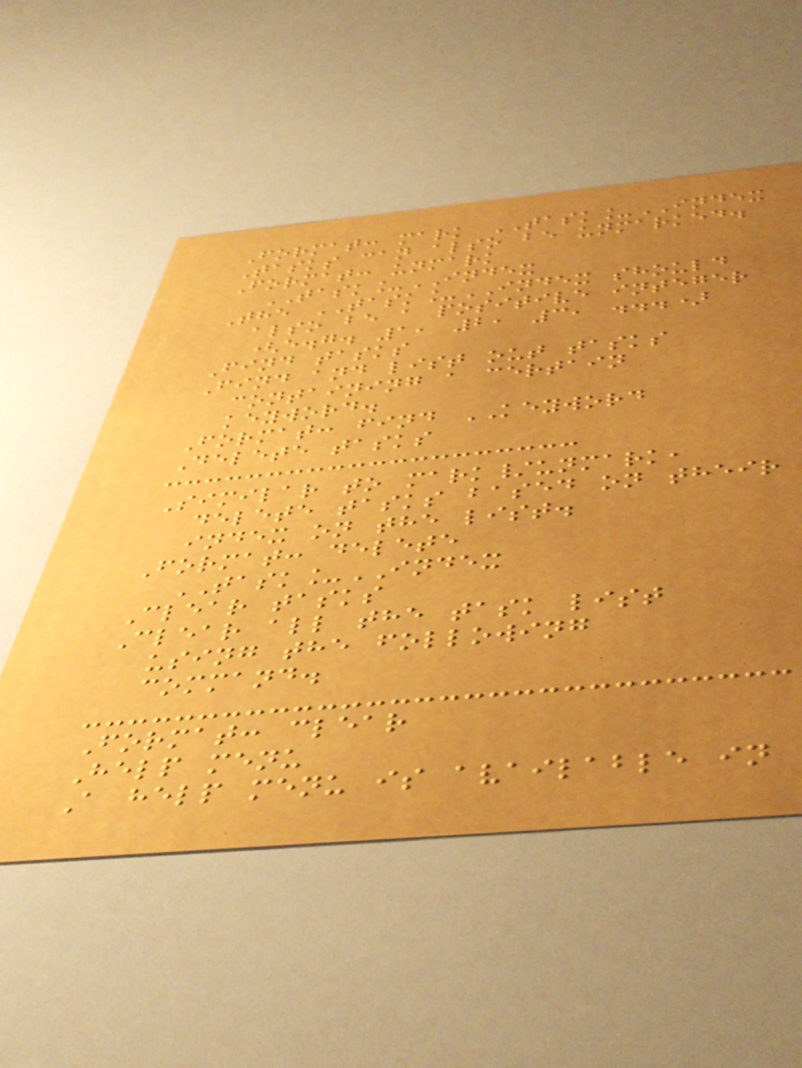Format: mark TASK_INDEX
Tasks can also be unmarked.
Format: unmark
TASK_INDEX
The TASK_INDEX should
also be a positive integer
(e.g. 1, 2, 3, ...)
Find tasks
Find and list out tasks
containing a certain
keyword.
Format: find KEYWORD
Delete tasks
Similar to mark/unmark,
delete tasks based on their
index on the list.
Format: delete
TASK_INDEX
Clear tasks
Clear all the task list
using the following
command.
Format: clear
Help menu
A help menu is available in
